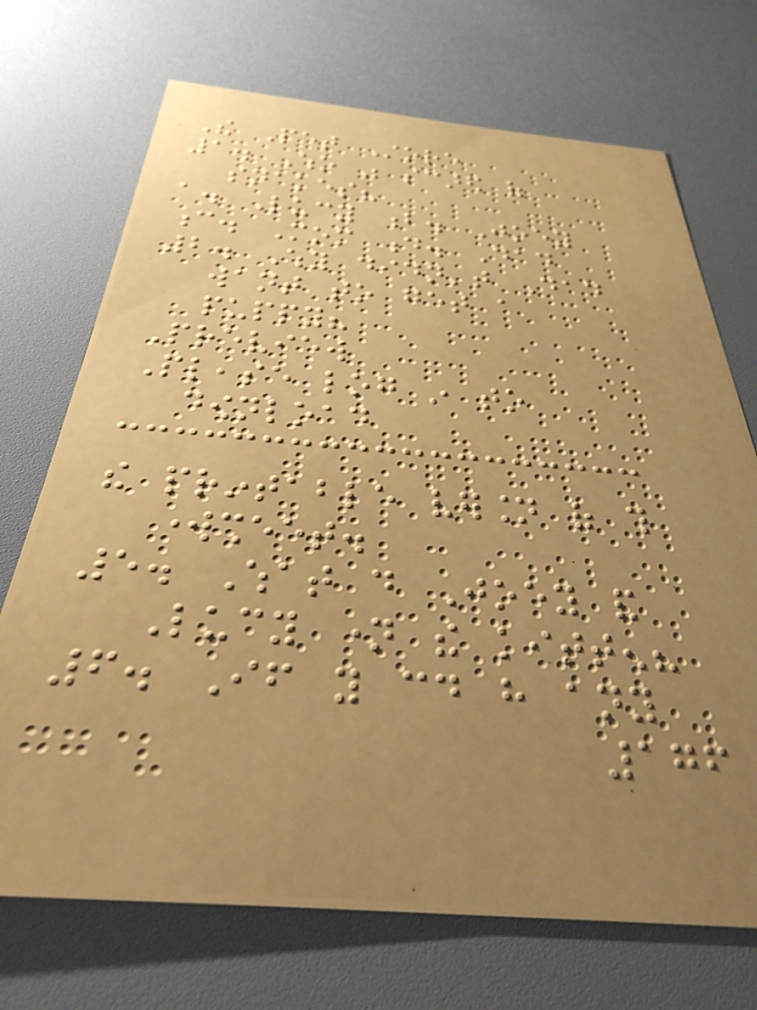The Pet Store
1. Who was scared of
snakes?
a. Lucy b. Joey
c. Mom d. Dad
2. Why didn't Dad
want to get a
puppy?
Preview
Please log in to
download
the printable version of this
worksheet.
5. What do Joey and
Lucy name the kitten?
6. If you could have any
176
